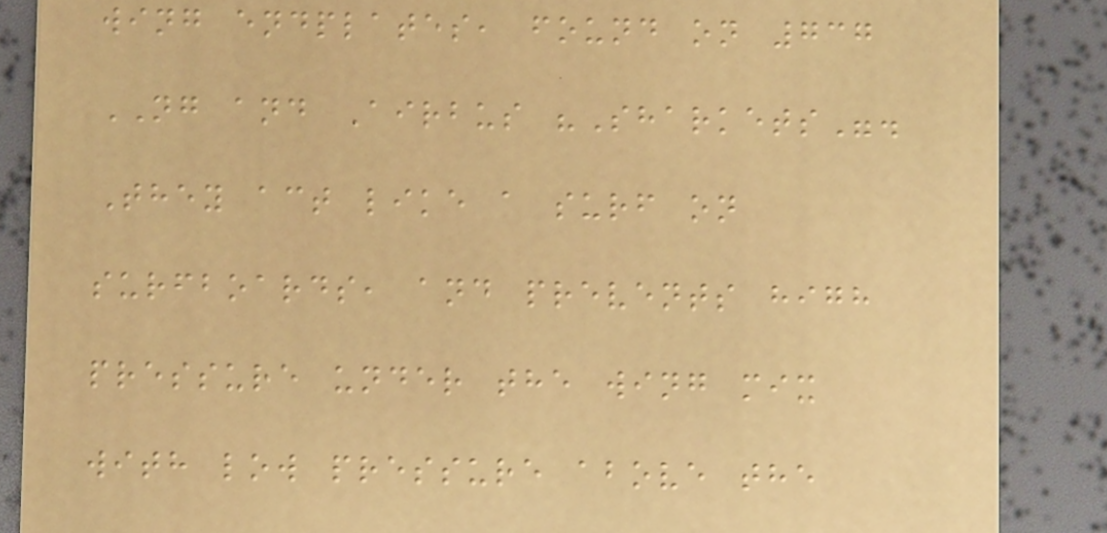wing endplates, found on 737
NG and Airbus "Sharkets".
They act like a surf on
surfboards, and prevents high
pressure under the wing mix
with low pressure above the
